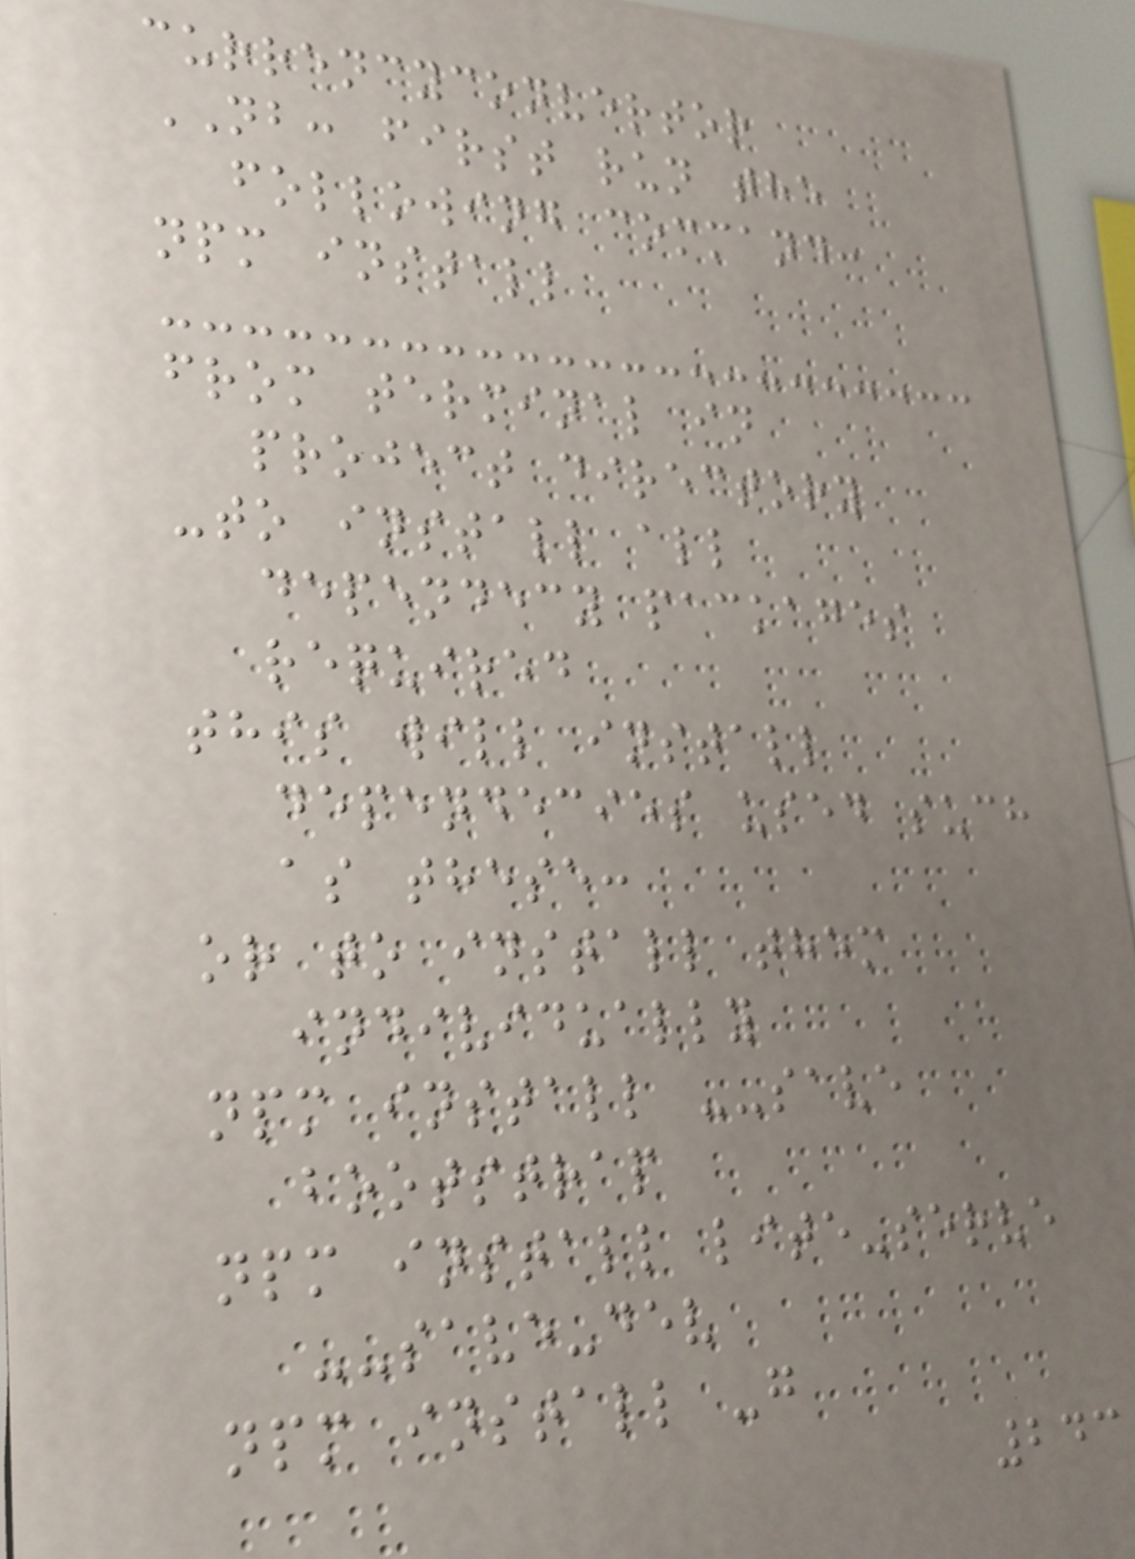currencyconvertor
NB: first run the
following command:
npm install
from terminal in
project directory
-to install all
dependecy packages
required
this will install
dependecies used such
as these:
or to install them
individually
npm install --save
bootstrap
npm install lite-serve
--save-dev
npm install -g
243
